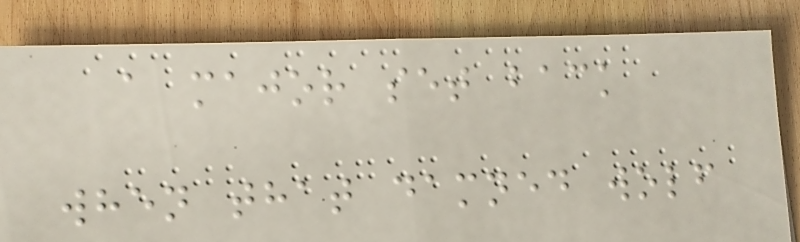a major set back
when that damned wolf
